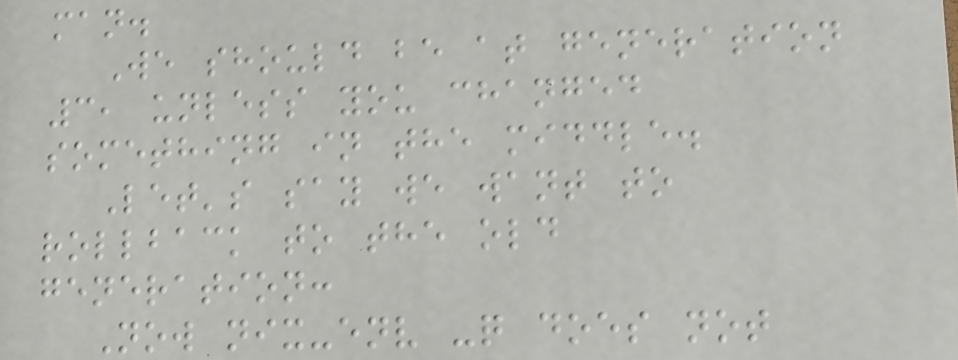man.
We should be at generation
3, unless you changed
something in the middle.
Let's say we want to
rollback to the old
generation:
Now nix-env -q does not
